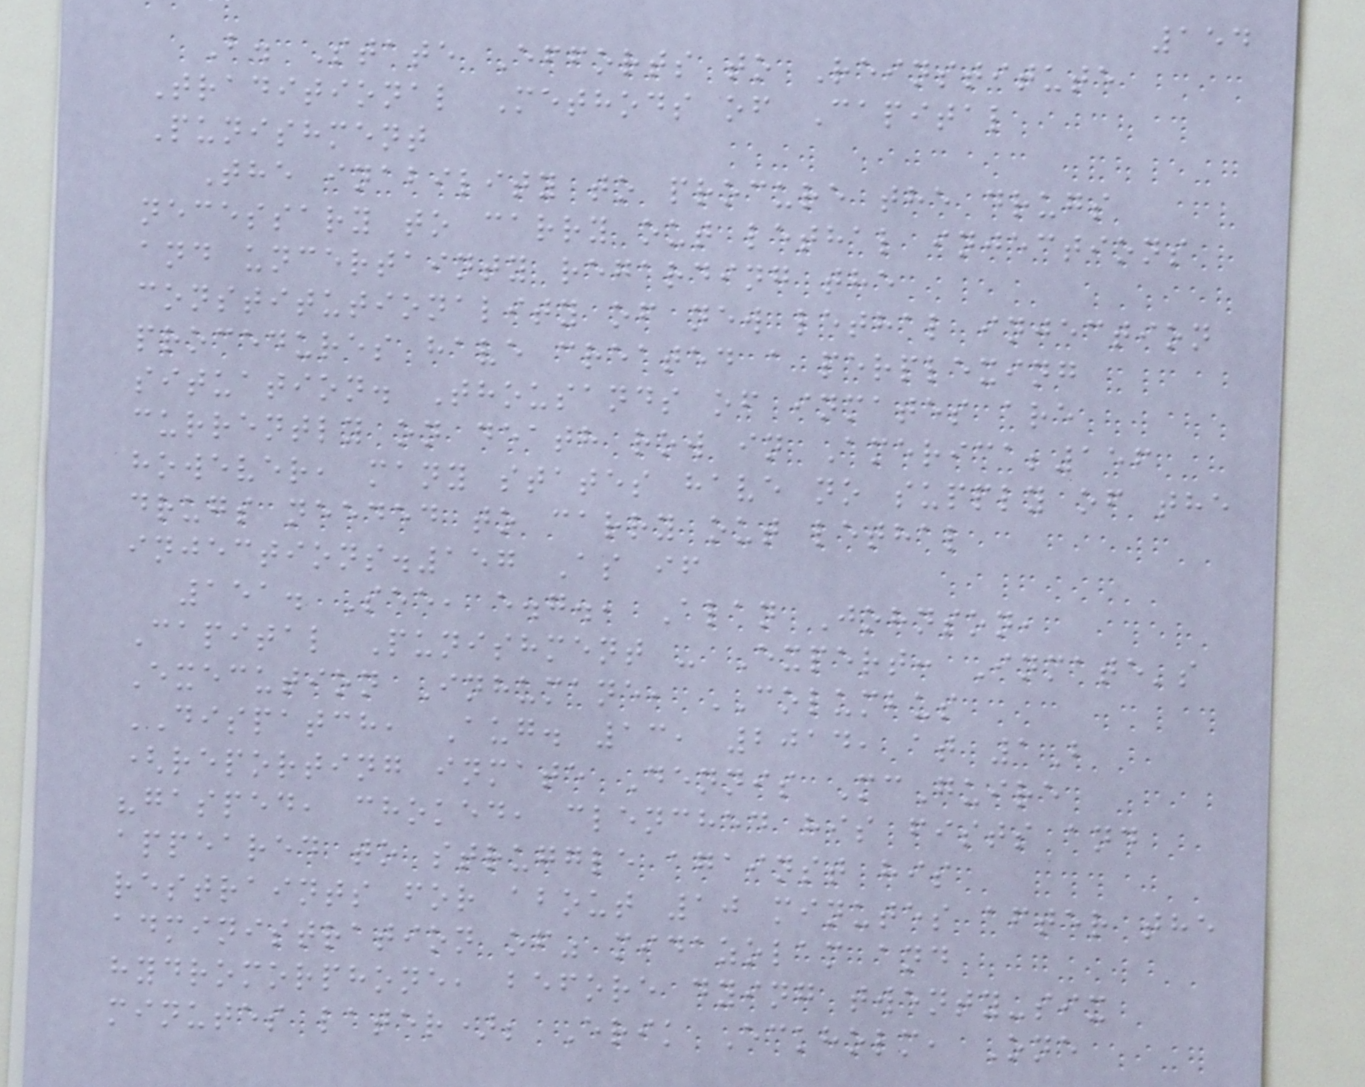154
B. State Efforts to Reinstitute
Traditional Methods of Capital
Punishment
The inability to procure the drugs
necessary to carry out lethal injections
and uncertainty regarding the
constitutionality of new lethal injection
procedures have created a perplexing
situation. Thousands of inmates are
currently on death row in America;156
however, many states have no supply of the
drugs needed to carry out lethal
injections.157 As if
151. See, e.g., Alan Johnson,
Capital Punishment - Expert: Inmate's
Execution Inhumane, COLUMBUS
DISPATCH, Aug. 13, 2014, at 1B
(reporting inmate Dennis McGuire
"gasped, choked, clenched his fists and
appeared to struggle against his
restraints for about 10 minutes after the
administration of" midazolam and
hydromorphone, before dying twenty-six
minutes later); Erik Eckholm, One
